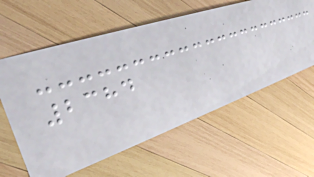2384
